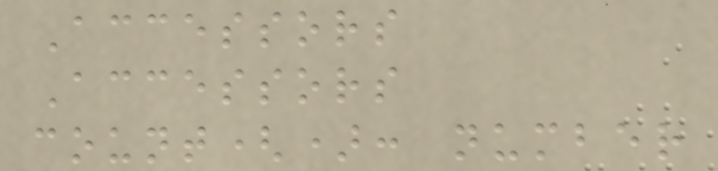Accessors
Accessors
count(): number
